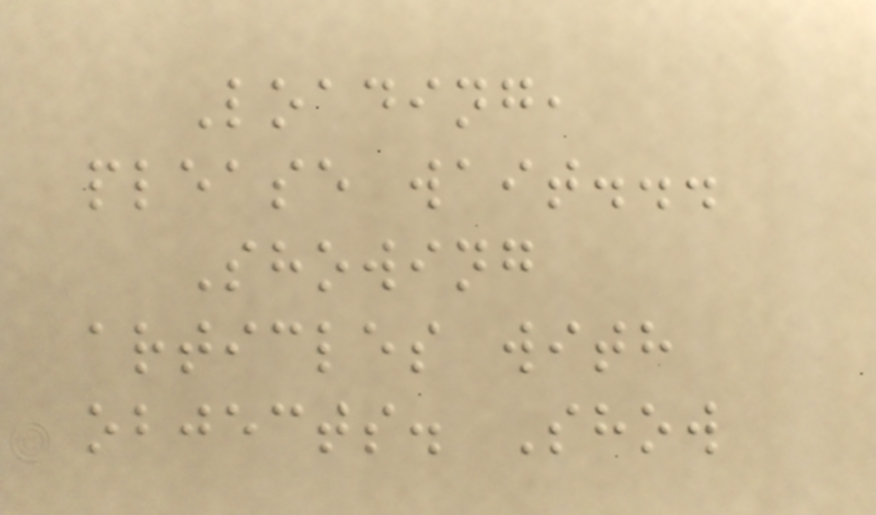Loading,
please wait...
Showing
articles with
objects. Show
